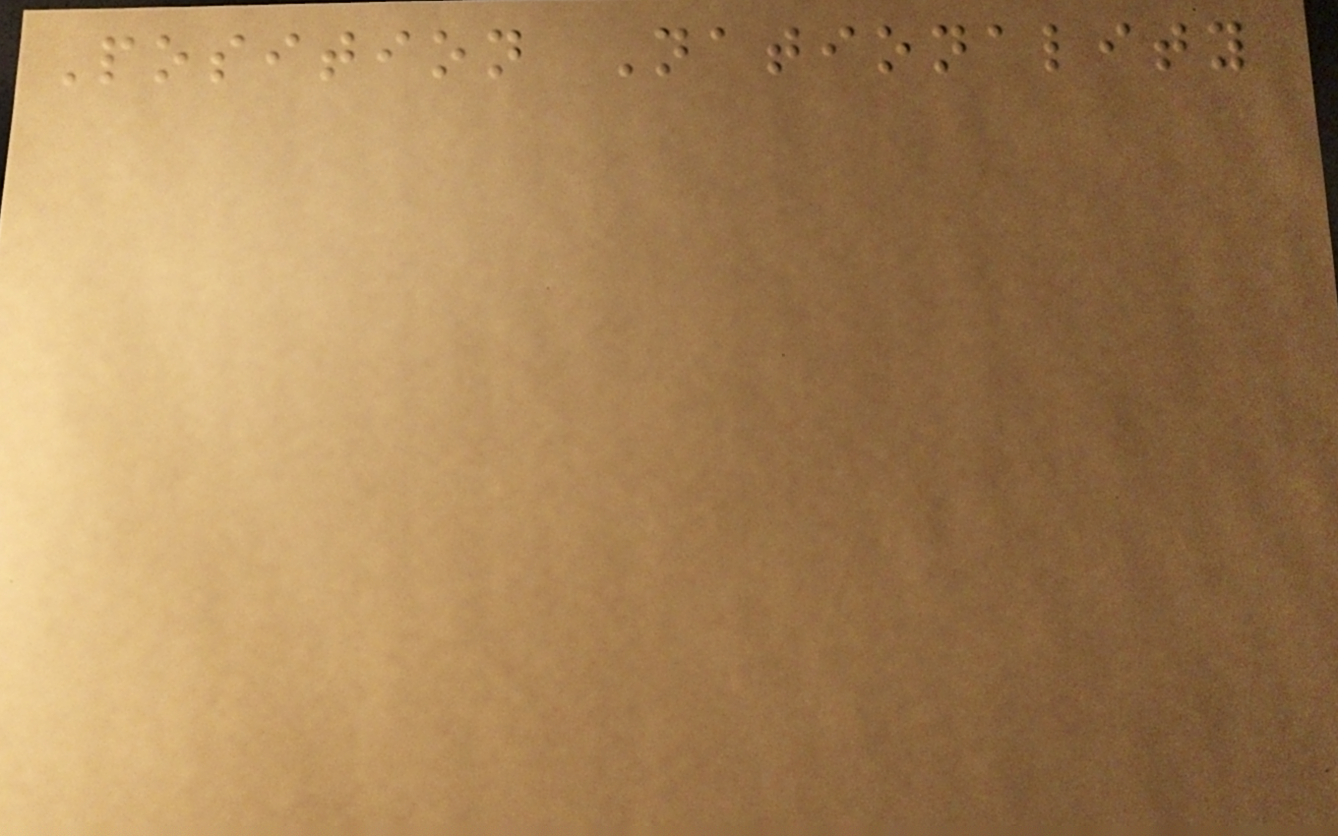Position Nationality
